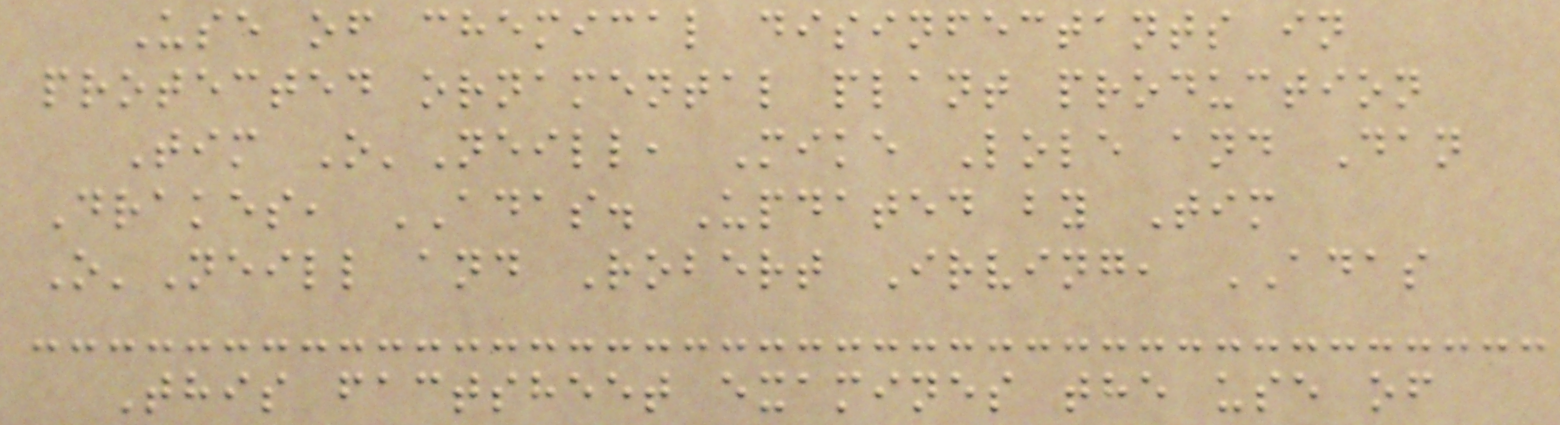Use of chemical disinfectants in
protected ornamental plant production
Tim O'Neill, Mike Lole and Dan
Drakes, ADAS. Updated by Tim
O'Neill and Robert Irving, ADAS
This factsheet examines the use of
